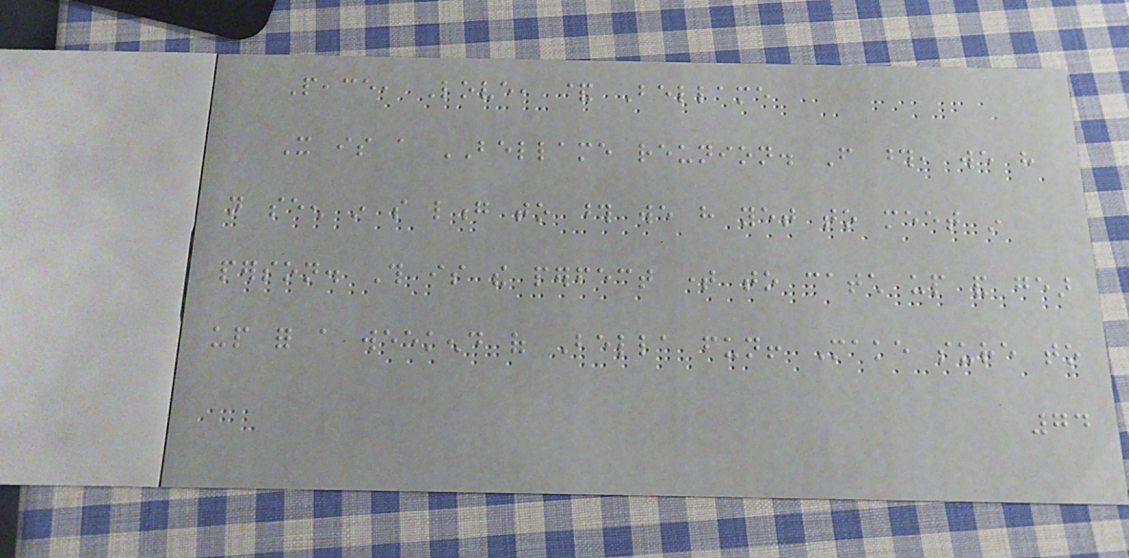Peace, Love, & Bellame
It is a BELLAME reunion. From those, we have
not seen in so long to those we have yet to meet in
person. This is the perfect time to catch up and gear
up for a weekend of Bella fun! Make sure to
74
